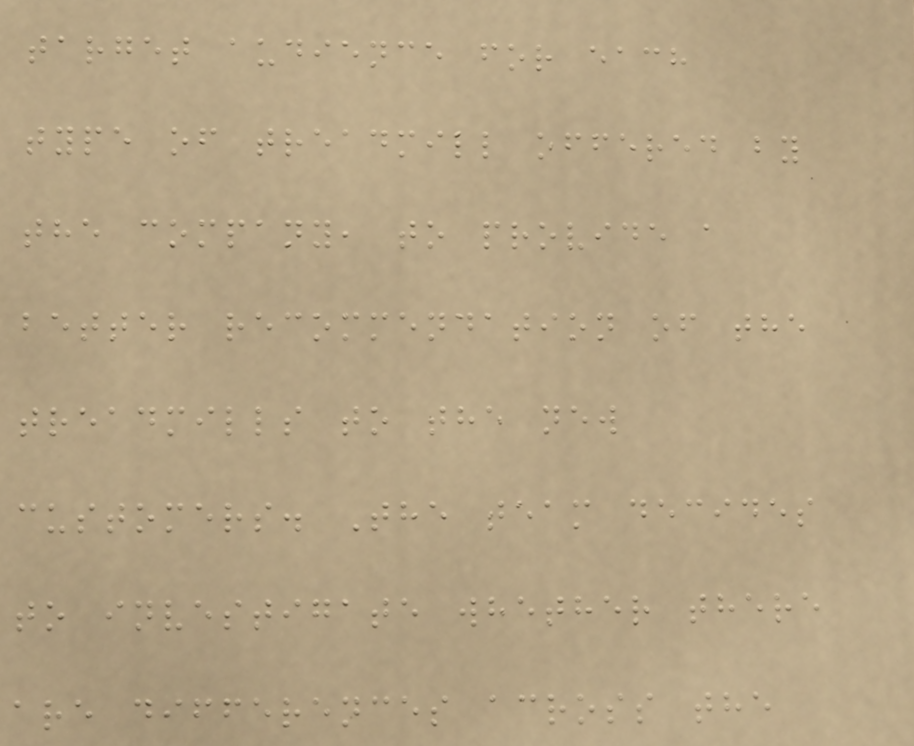target audience for each
type of treadmill offered by
the company, to provide a
better recommendation of the
treadmills to the new
customers. The team decides
to investigate whether there
are differences across the
